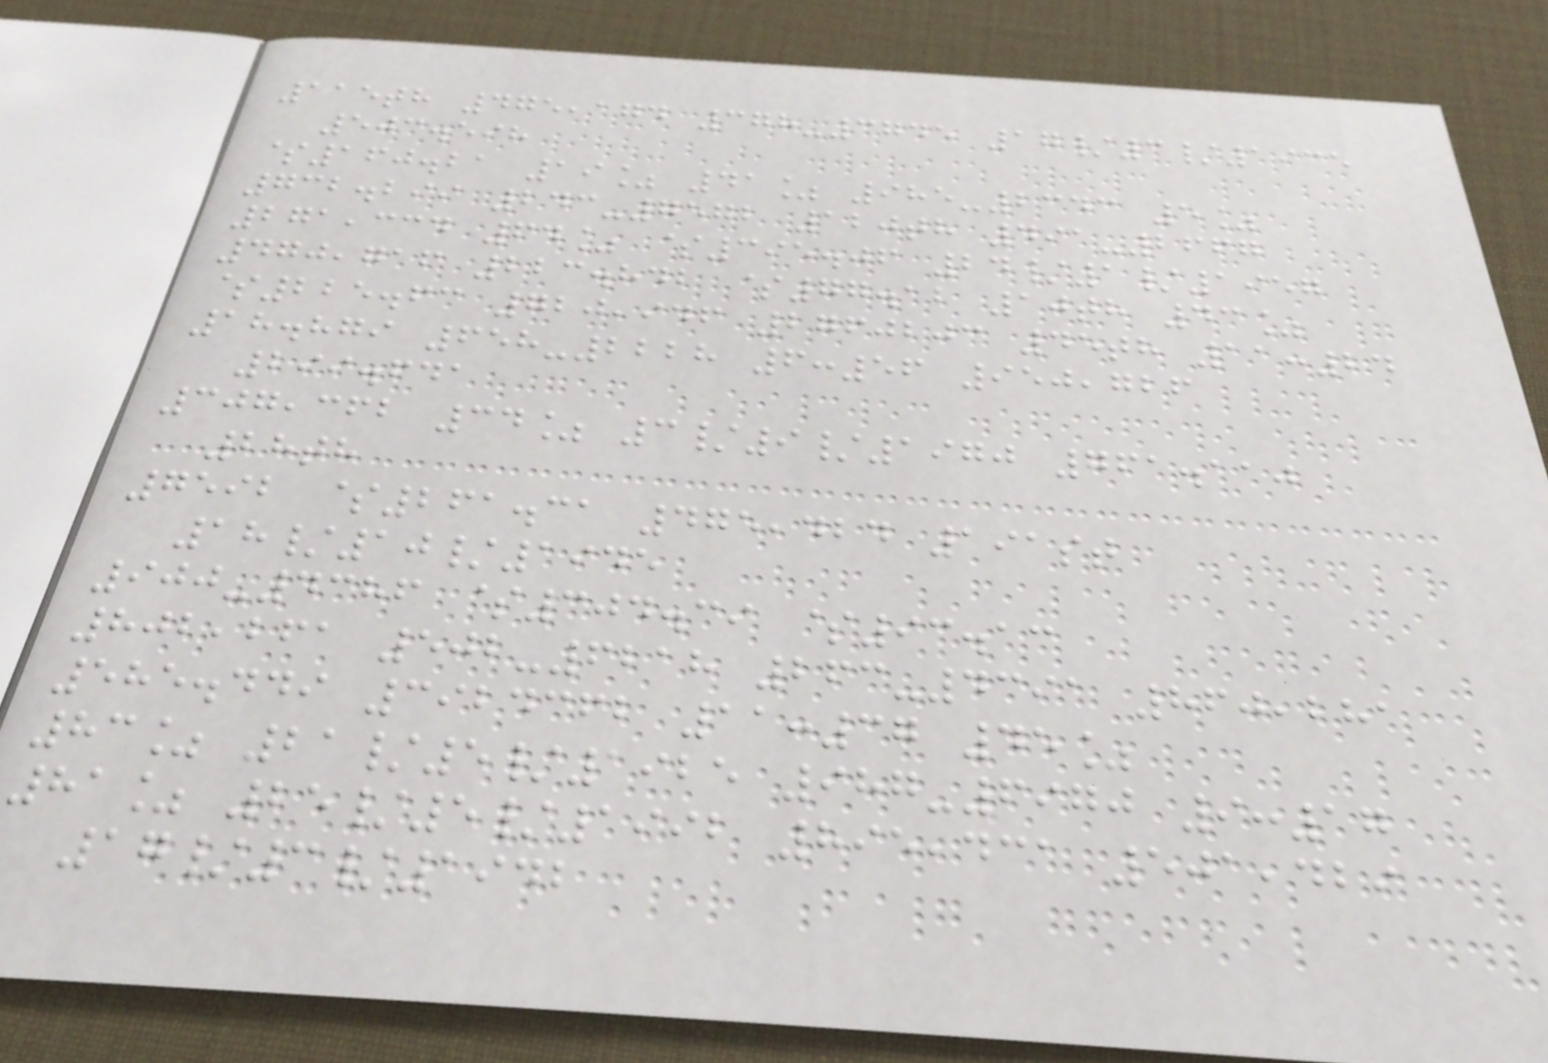115th 475,174 378-3745 17/3/1935
503.598
$160.21 19% 41% 985-2343 5%
732.299 243-7572 120th 491-2667
271,334 64% $395.06 24/1/1957
470,716 223.842 $77.12 10th 43%
$225.63 720,946 2760203 45th 11:24
18.879 658-2228 6:56 950,726
299.641
307,362 34% 3/9/1970 761.110
28th
7592 $261.31 475,424 191st
18/10/1945
900-4386 $304.39 $93.13
802,261 502-6218 263-4391 860,281
585.449 3924362 11:37 45%
83% 21/5/1925 987-6970 9:17
81% 25/5/1992 895,431 501,429
17/3/1942
